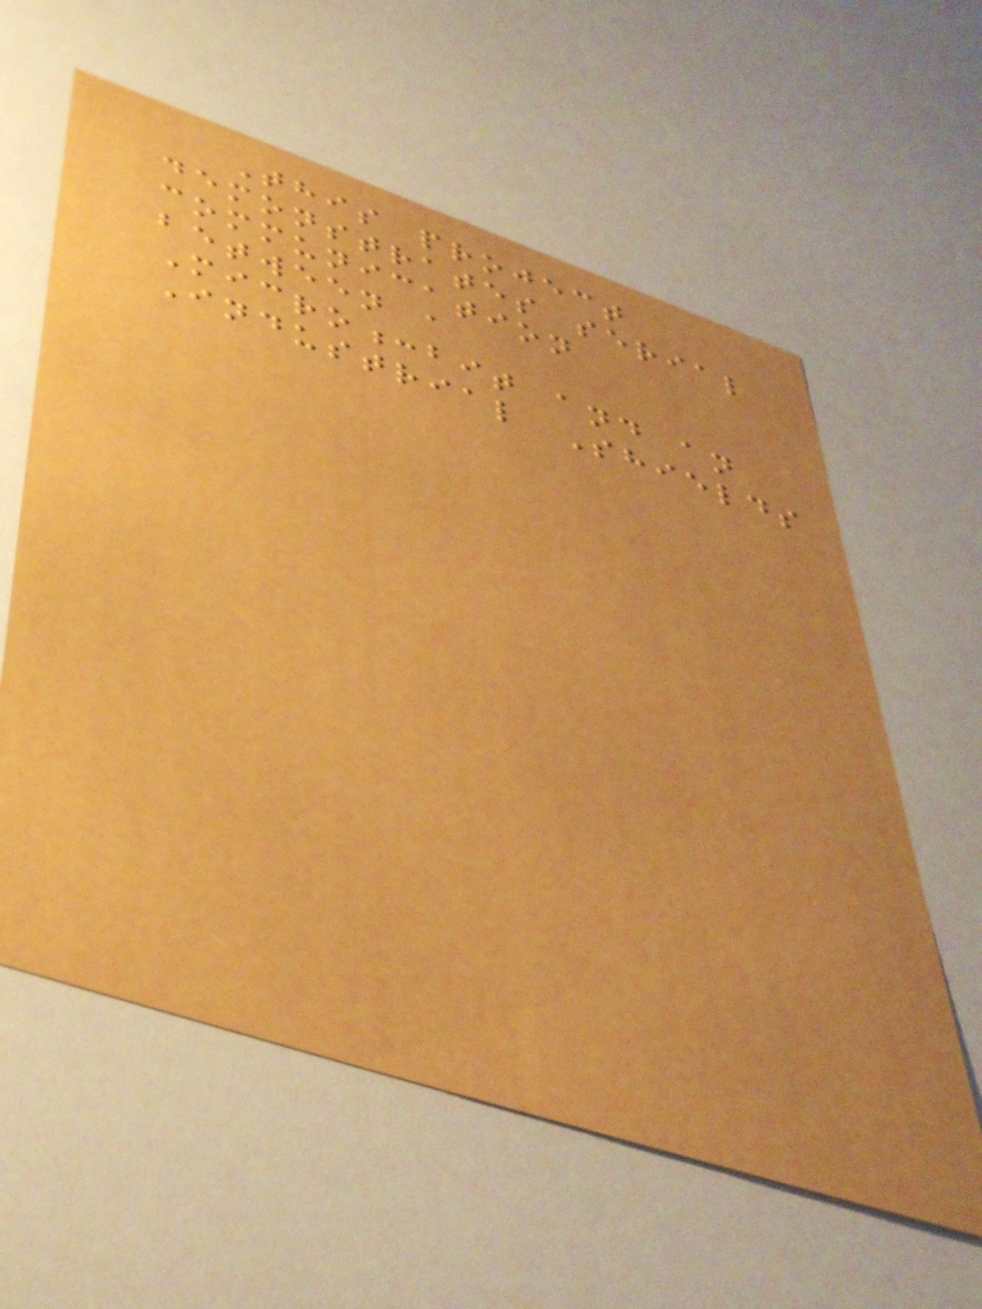This project
demonstrates serial
communication
between a
Micro:bit and an
Industrial Shields
